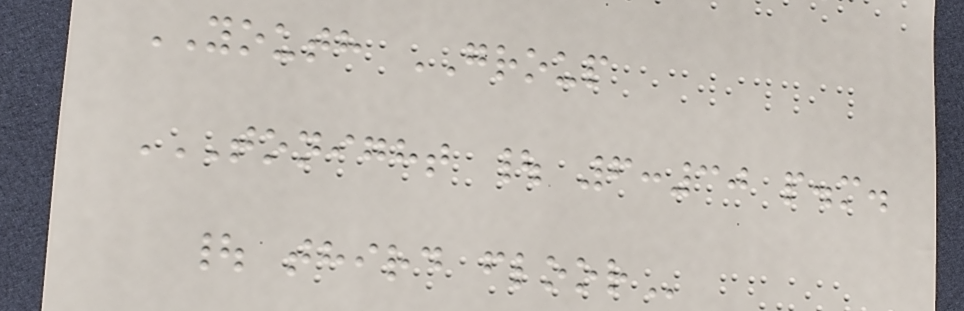YOUTH GROUP
TONIGHT | 6:30 P.M.
| THIRD FLOOR
